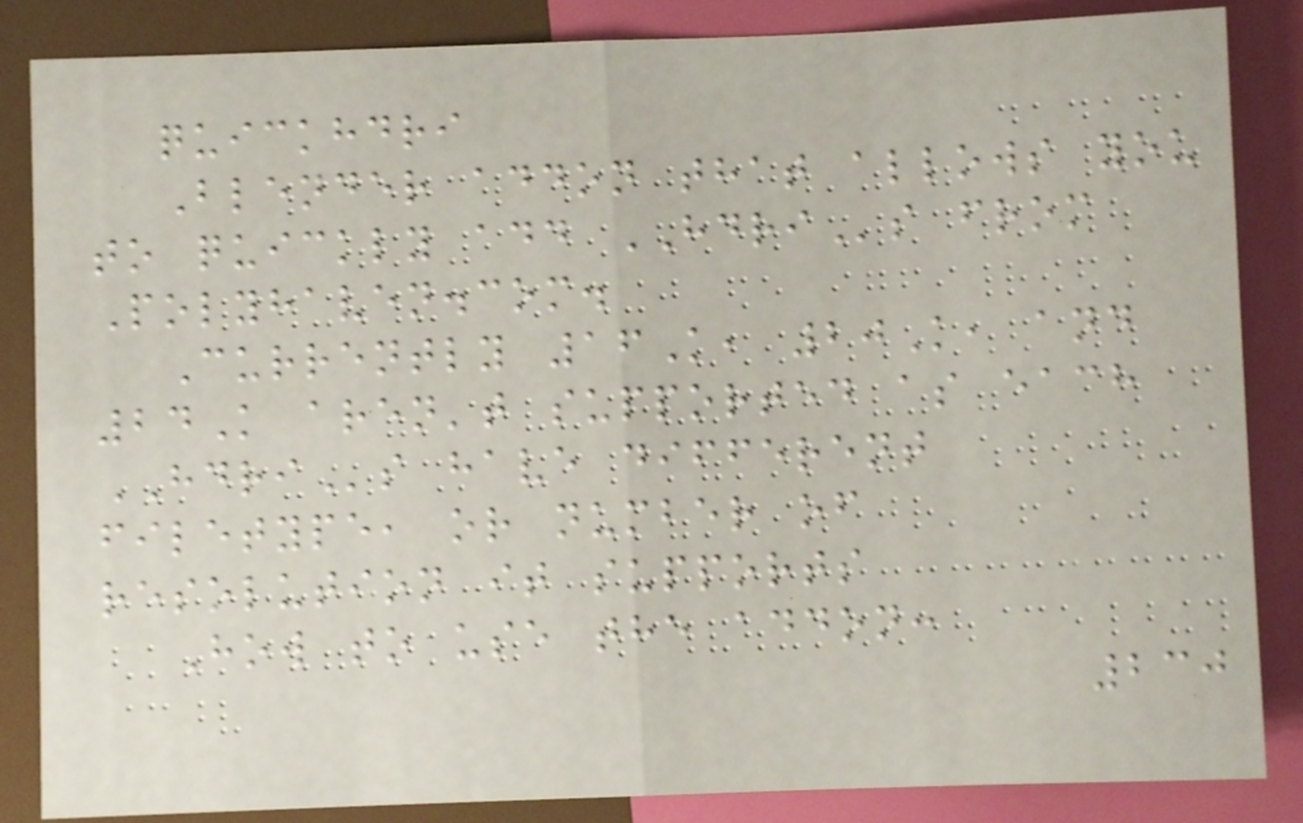quickhdri
Blender addon that allows you
to quickly add HDRIs from
Polyhaven.com.
Currently 16K, 20K, and
24K aren't supported as each
HDRIs have different
filetype, or number of
resolution it supports
How to use the addon:
230
